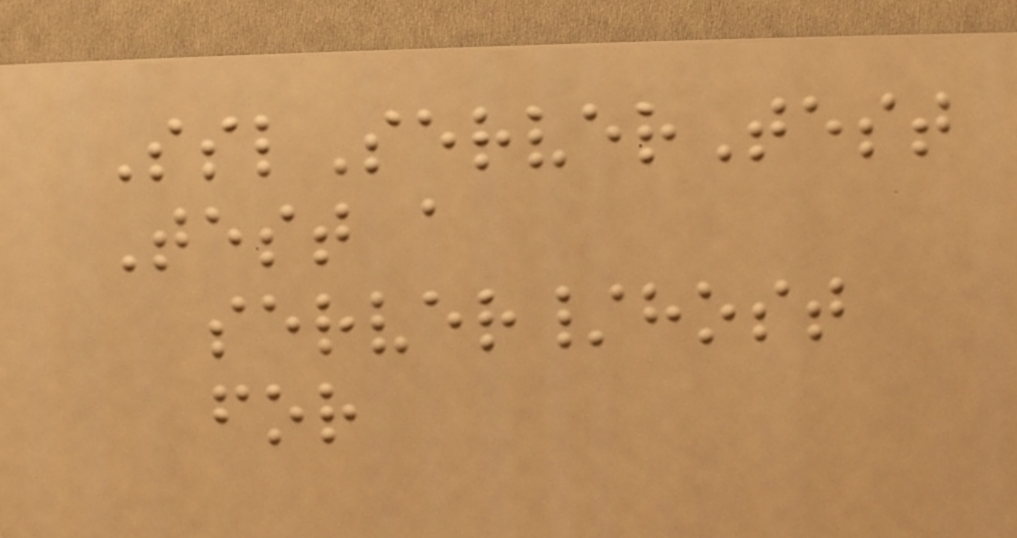SslServerTest
Test a
server/host
for
